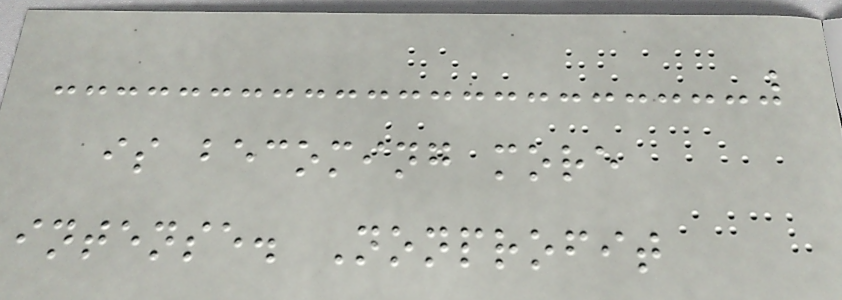is becoming more
intense. Nonprofit
